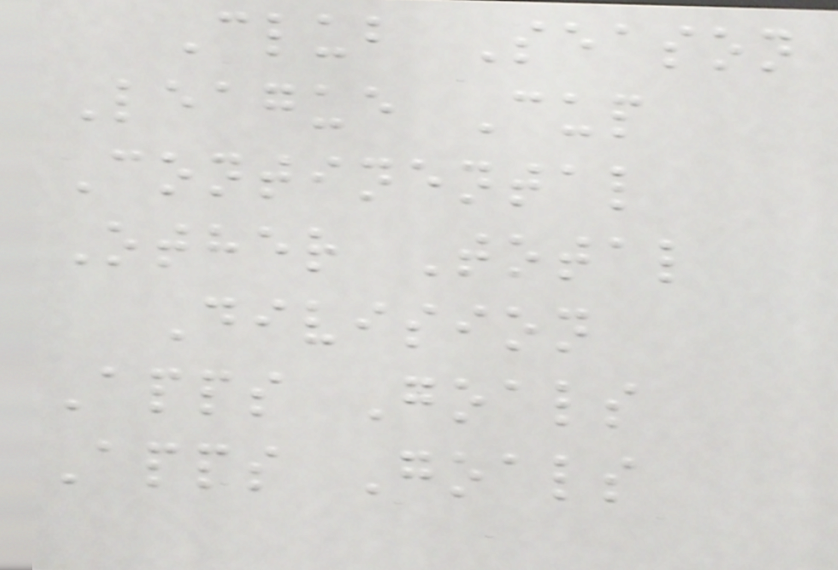Club Season
League Cup
Continental
Other Total
Division
Apps Goals
Apps Goals
